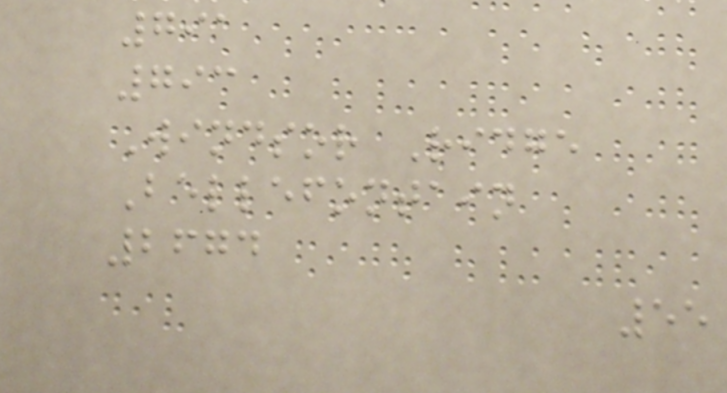791
793
Windsor Ridge
Bellefontain
2674
55
